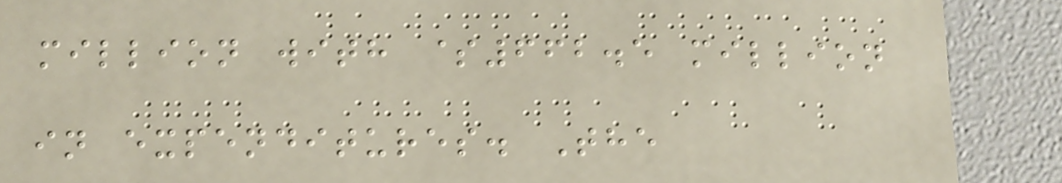million with $662.5 million
in expenditures. The
